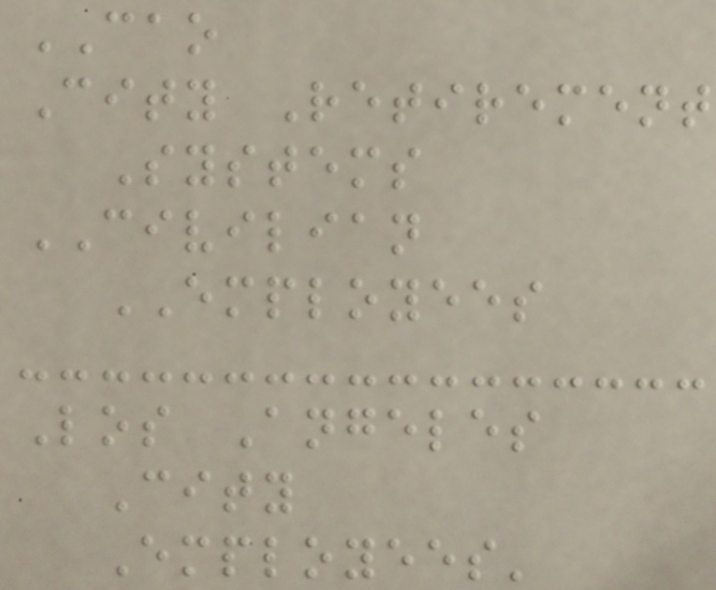CAO
City Retirement
Systems
CIVILIAN
EMPLOYEES
Los Angeles
City
Employees'
